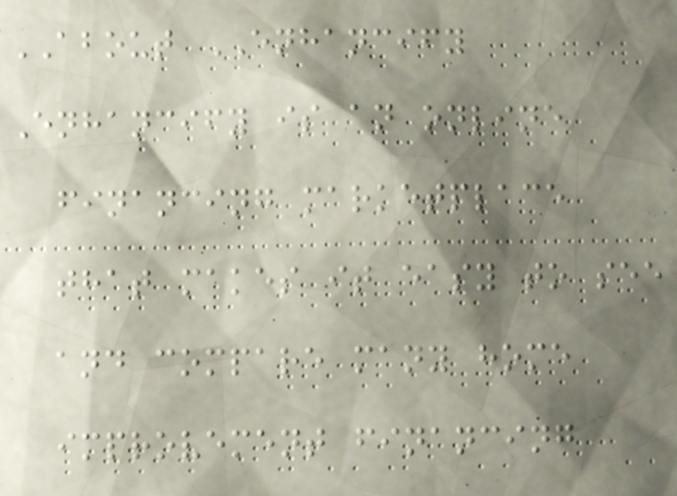ABOUT ENHANCIFY
Enhancify is an online
financing marketplace
that makes it easy to see
and compare many home
improvement financing
